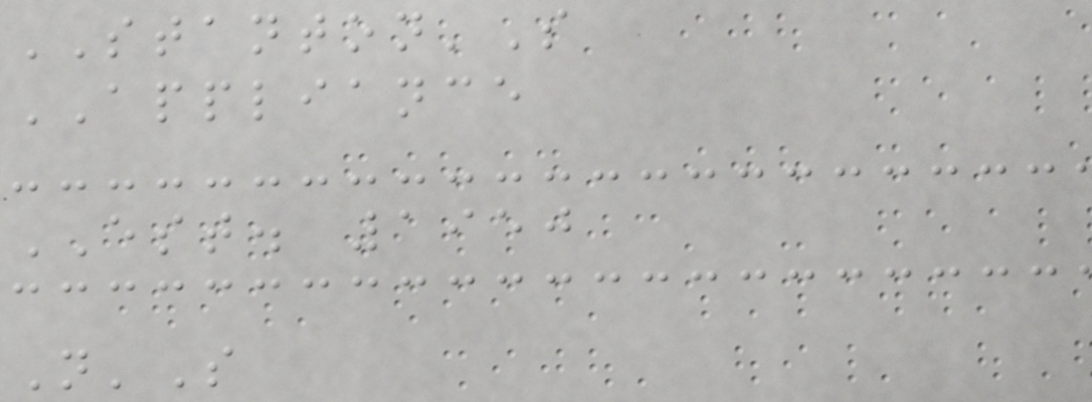STANTON'S
APPLIANCE
EST. 1950
N'S
